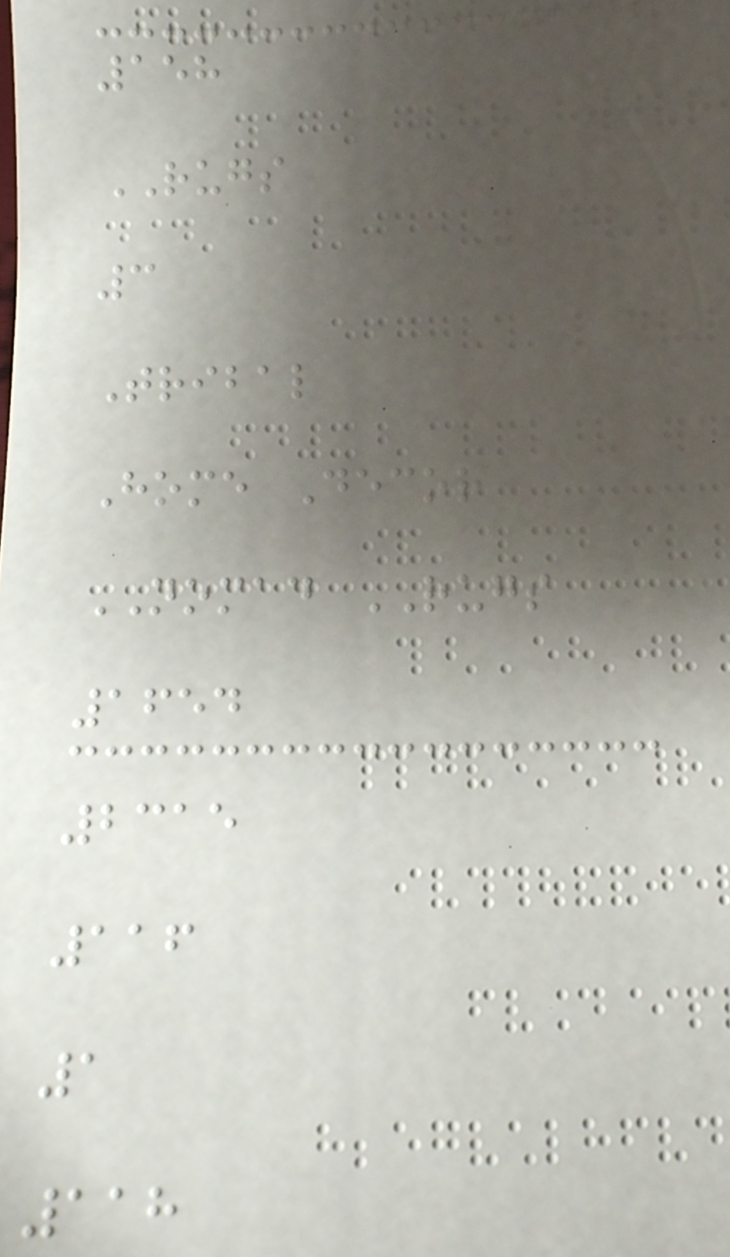158
RUGS
3
Tribal
Home Decor
NOMAD RUGS
1654
2315
116
1
118
